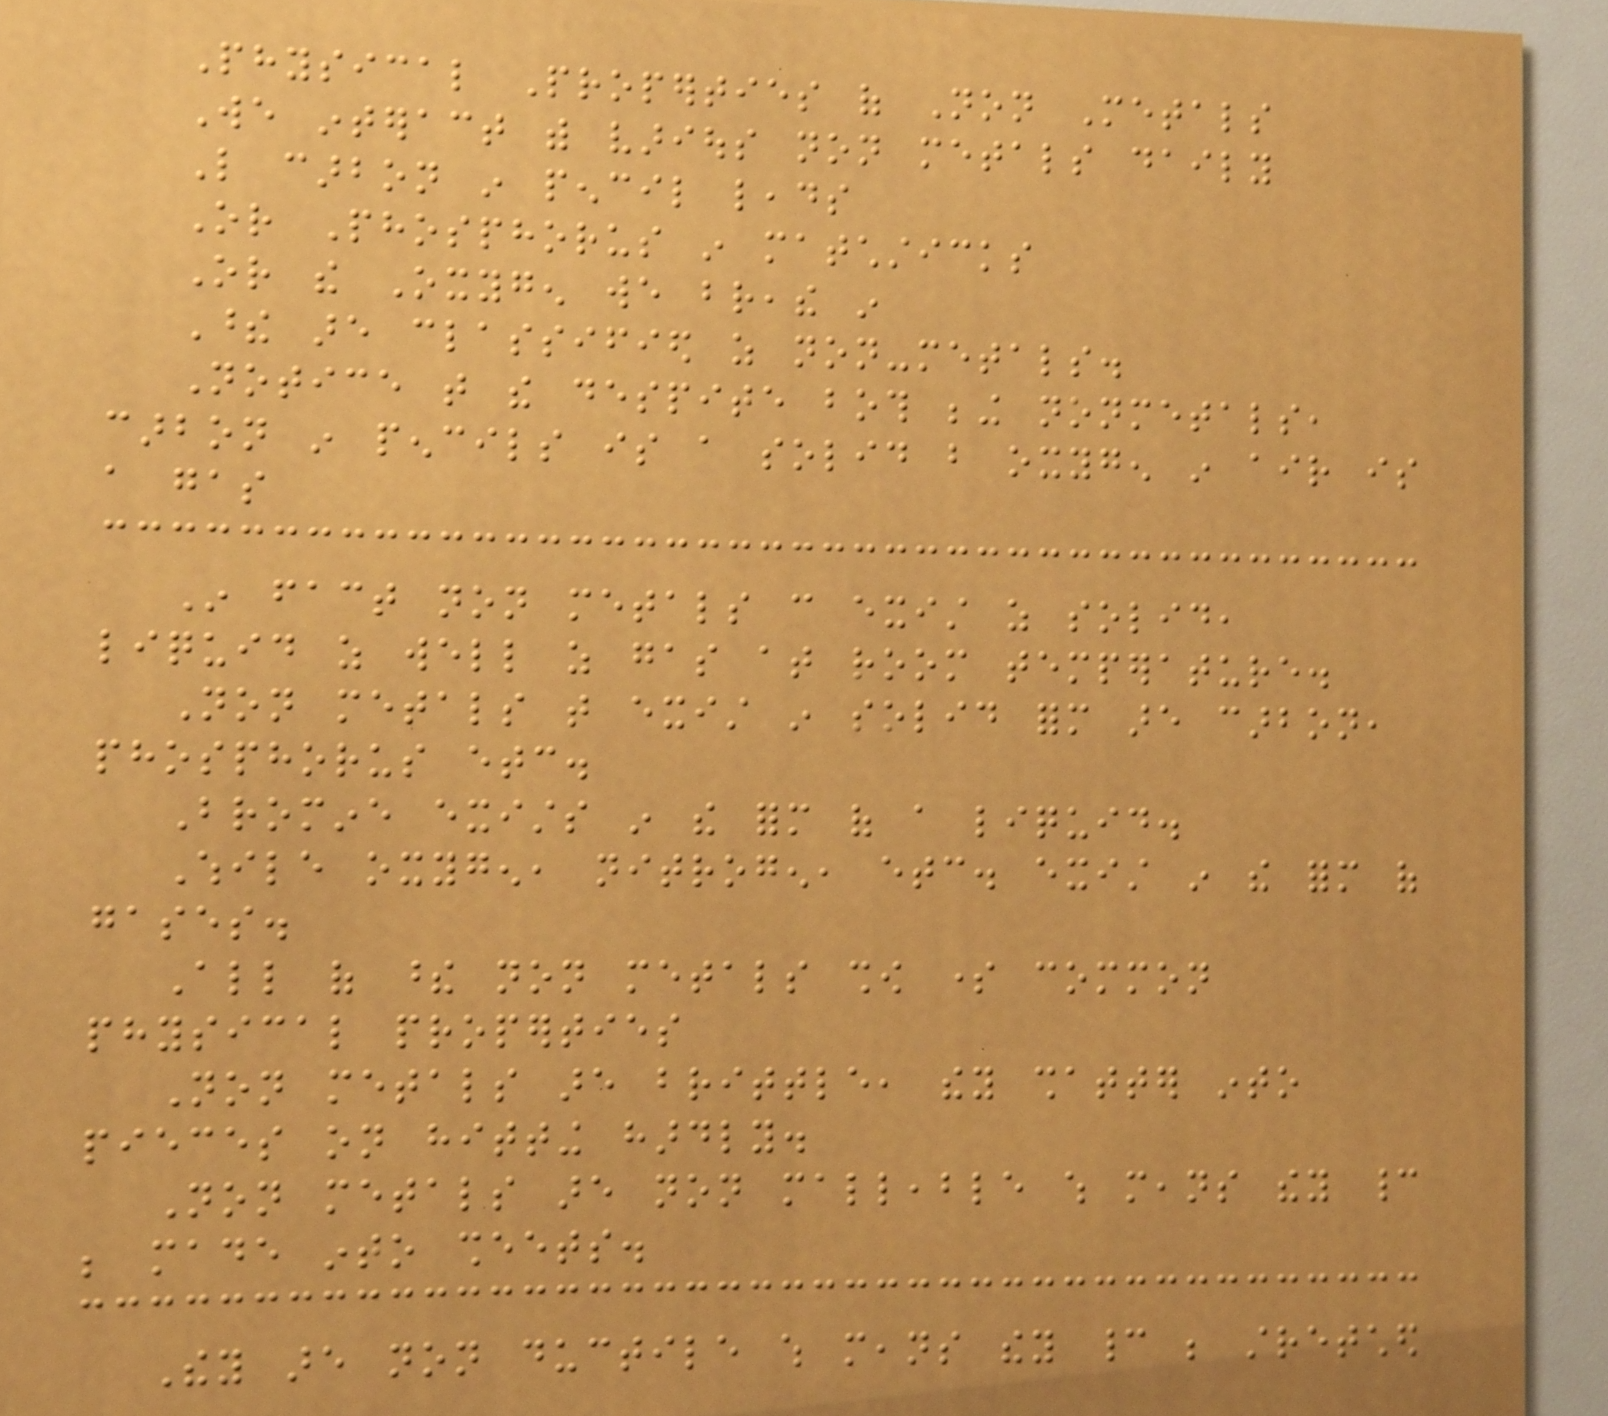Physical Properties of Non Metals
We interact with various non metals daily
Like carbon in pencil leads
Or Phosphorus in matchsticks
Or the Oxygen we breathe in
These are classified as non-metals.
Notice that the despite both being nonmetals,
carbon in pencils is a solid but oxygen in air is
a gas
In fact non metals can exist as solid,
liquid as well as gas at room temperature.
Non metals that exist in solid form are carbon,
phosphorus etc.
Bromine exists in the form of a liquid.
While oxygen, nitrogen, etc. exist in the form of
gases.
All of these non metals show some common
physical properties
Non metals are brittle, they shatter into
pieces on hitting hardly.
Non metals are non malleable which means they cannot
be made into sheets.
They are non ductile which means they cannot be stretched
